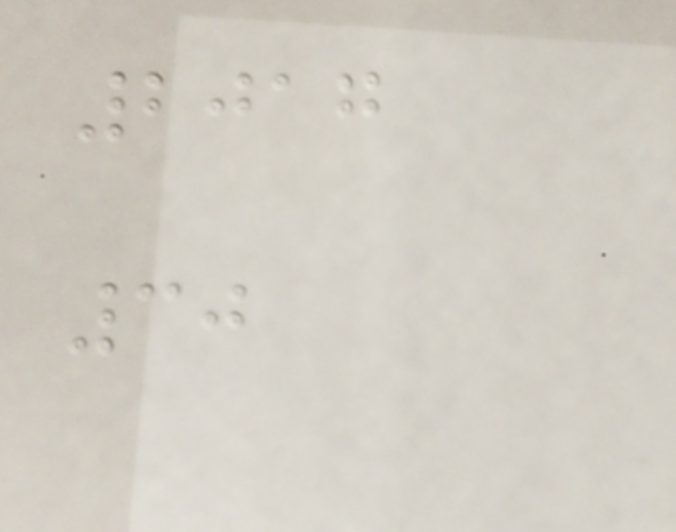2017
30
